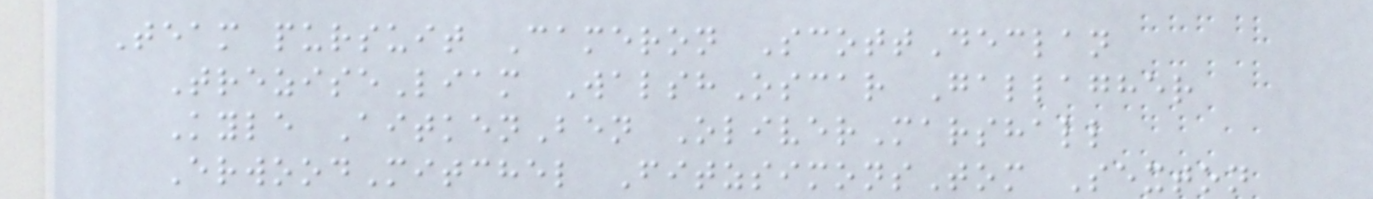Team pursuit Cameron ScottDeclan
TreziseLiam WalshOscar Gallagher
Kyle AitkenBen OliverMarshall
ErwoodMitchel FitzsimonsTom Sexton
